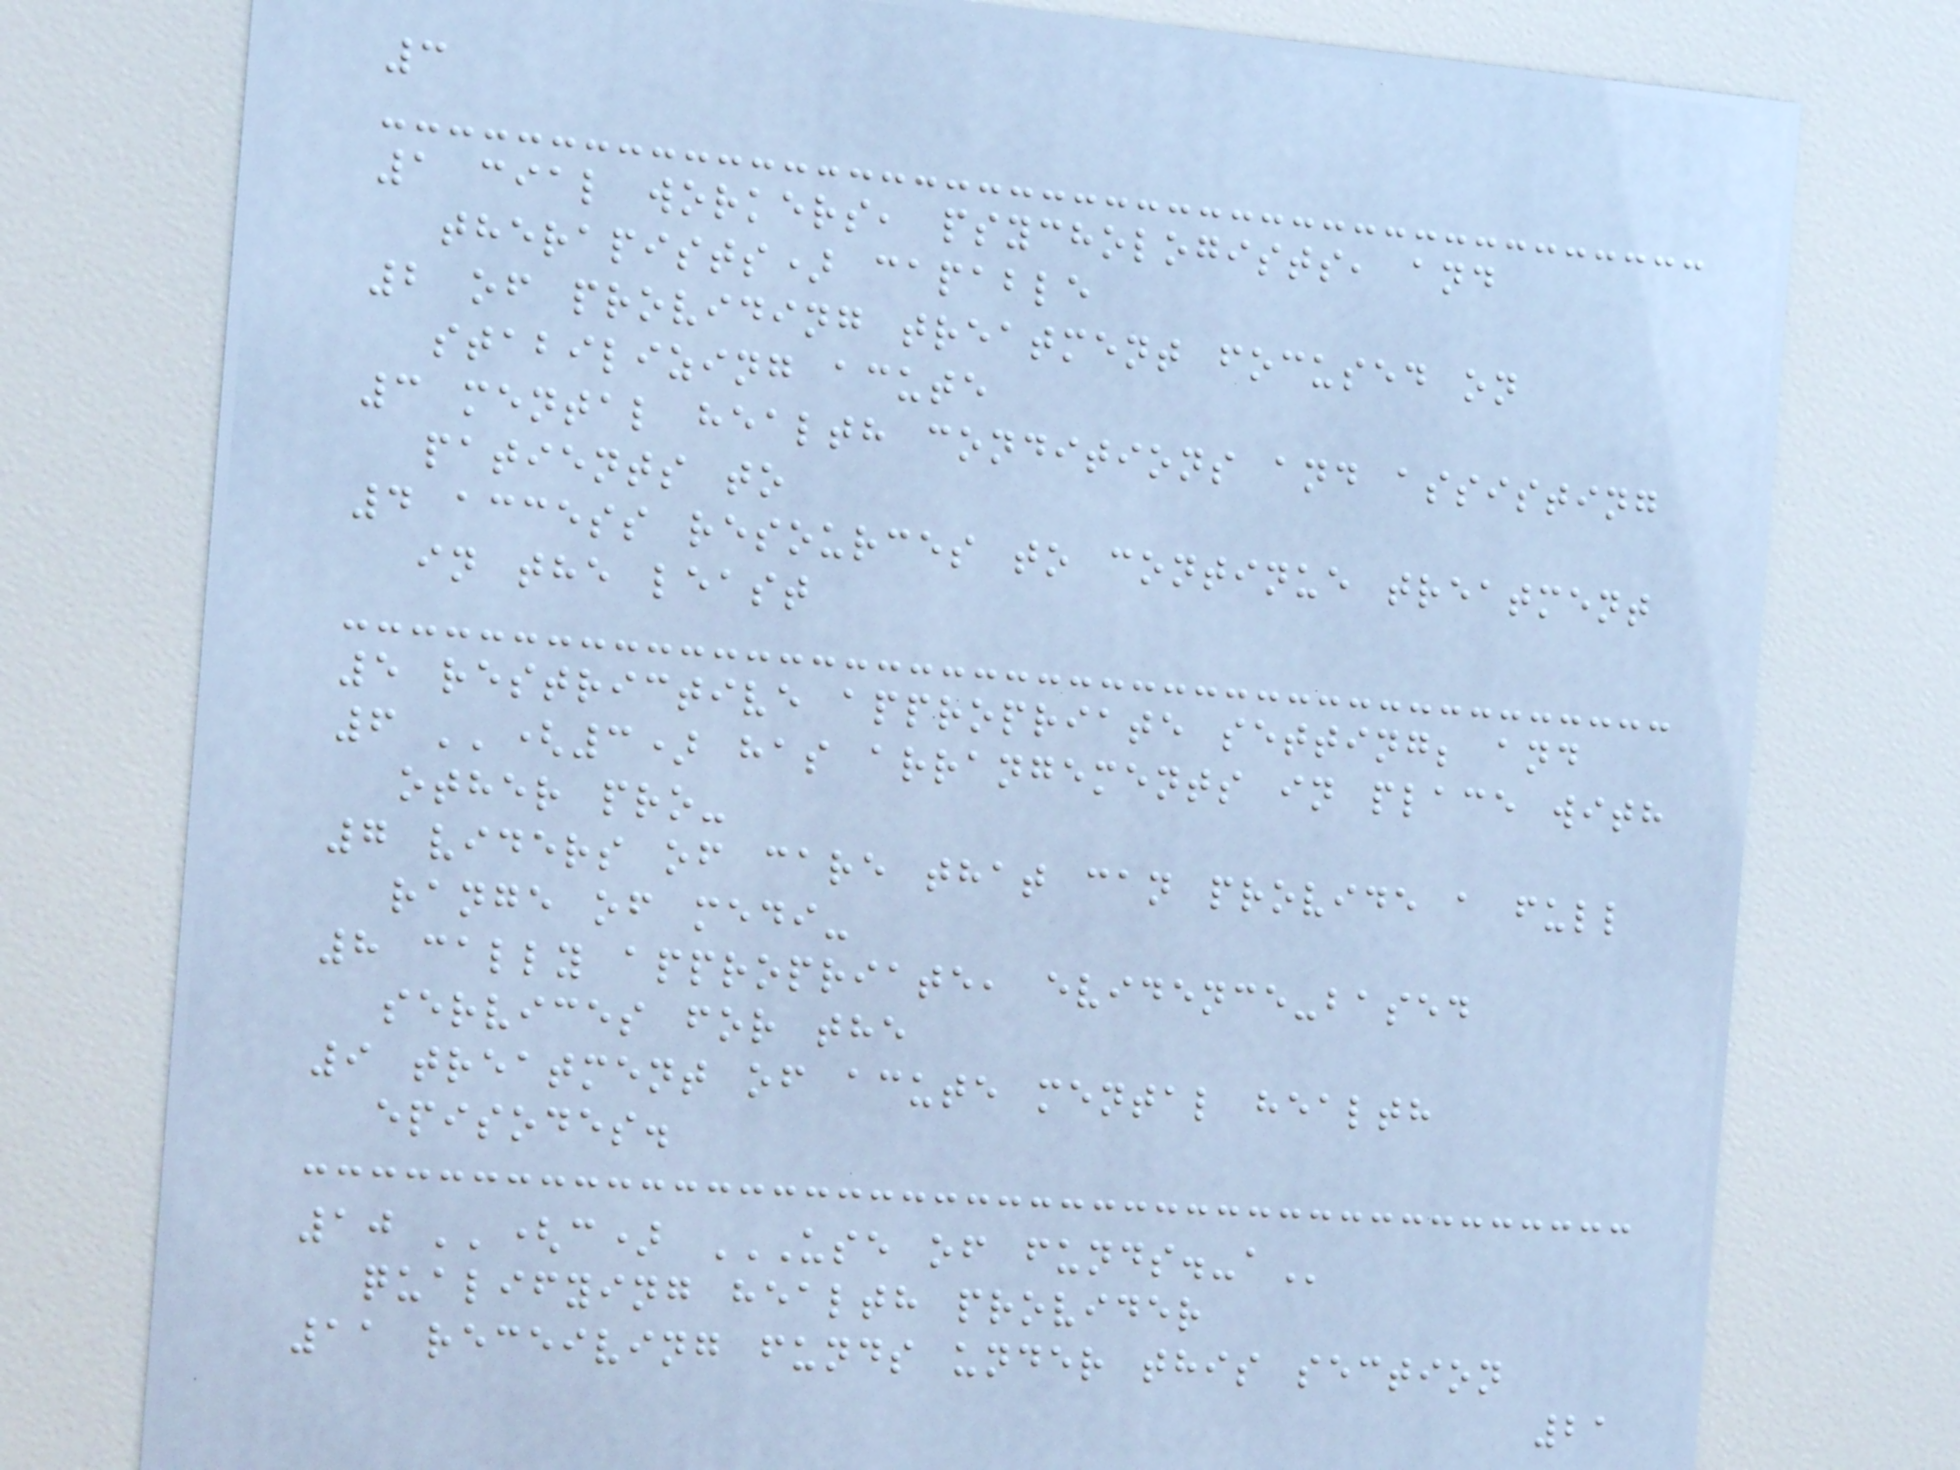3
1 cial workers, psychologists, and
therapists) capable
2 of providing treatment focused on
stabilizing acute
3 mental health conditions and assisting
patients to
4 access resources to continue treatment
in the least
5 restrictive appropriate setting; and
6 ''(3) has arrangements in place with
other pro-
7 viders of care that can provide a full
range of medi-
8 cally appropriate, evidence-based
services for the
9 treatment of acute mental health
episodes.
10 ''(c) USE OF FUNDS.-A
qualifying health provider
11 receiving funds under this section
21
